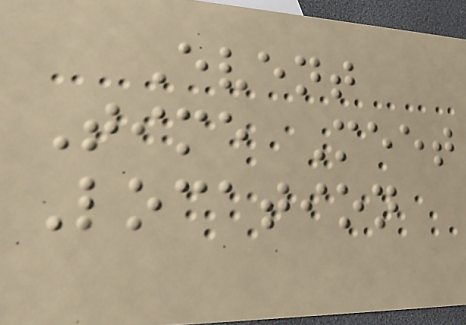Event
Time Meet
Location
